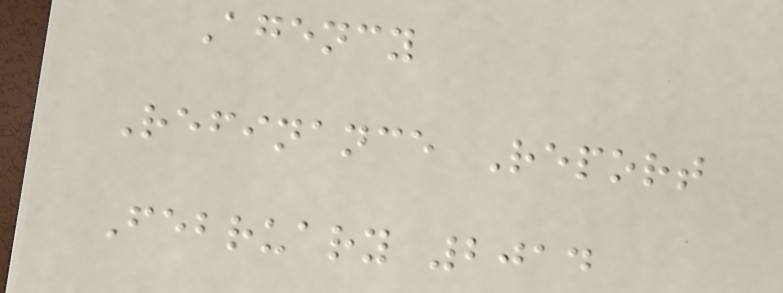Agency
Refinance Report
February 2014
